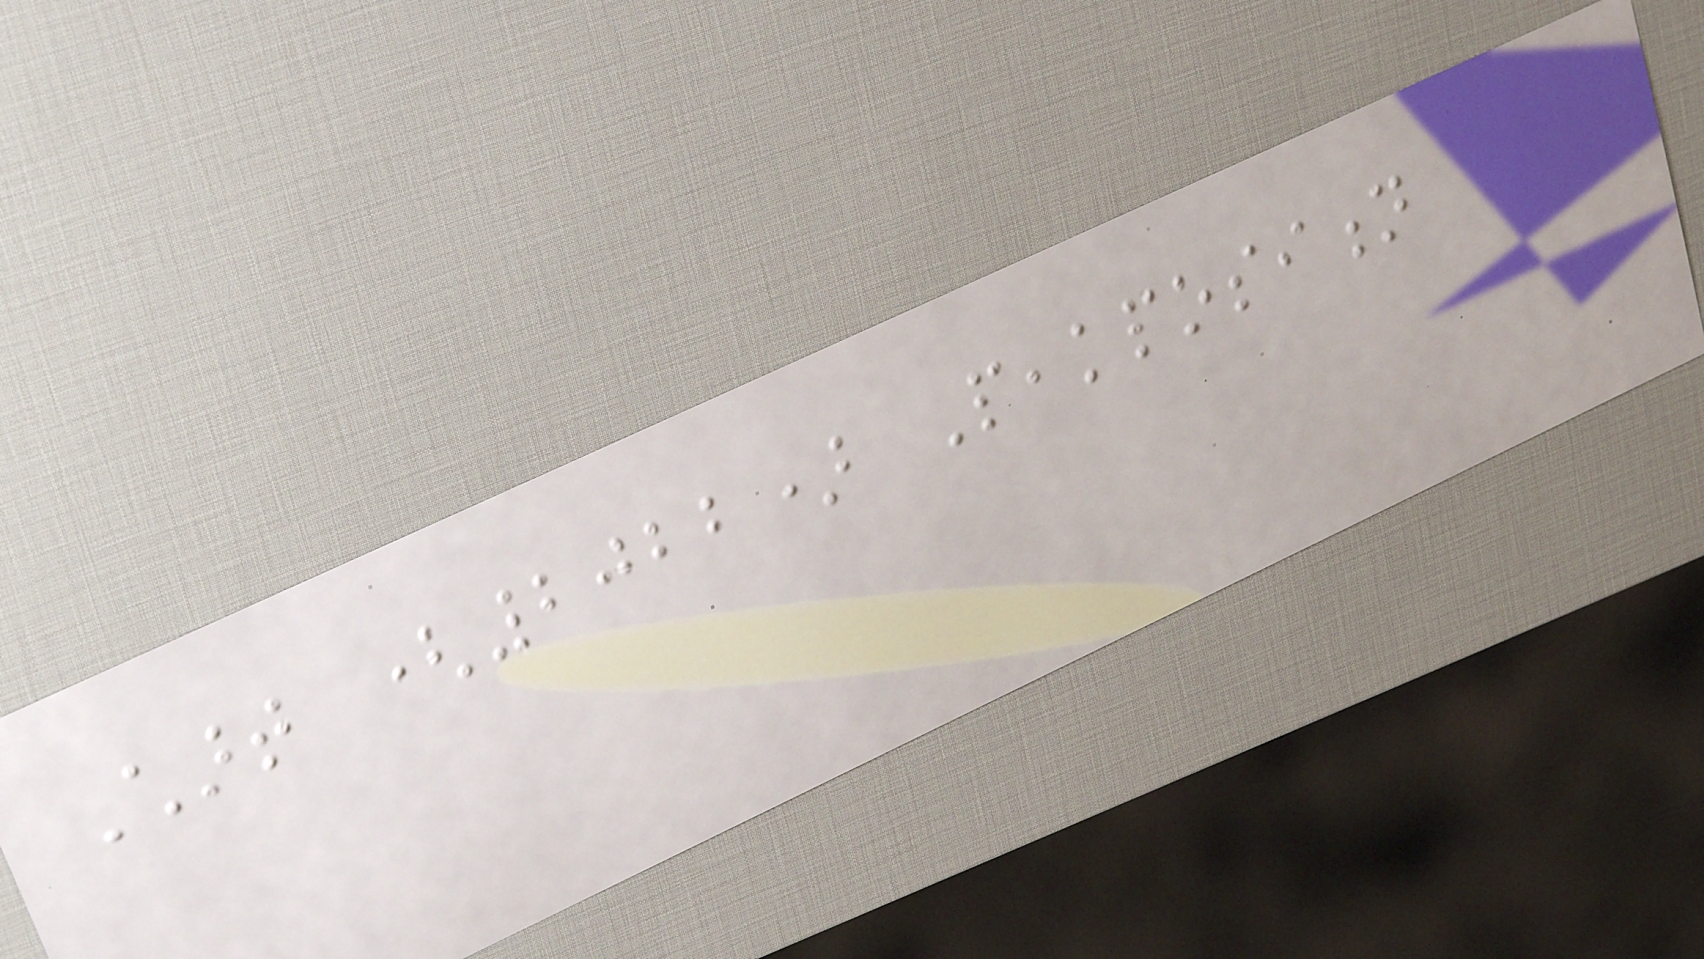Chart (2022) Peakposition
